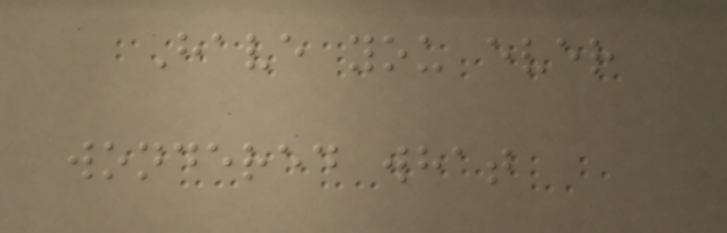Have you ever
wondered what
